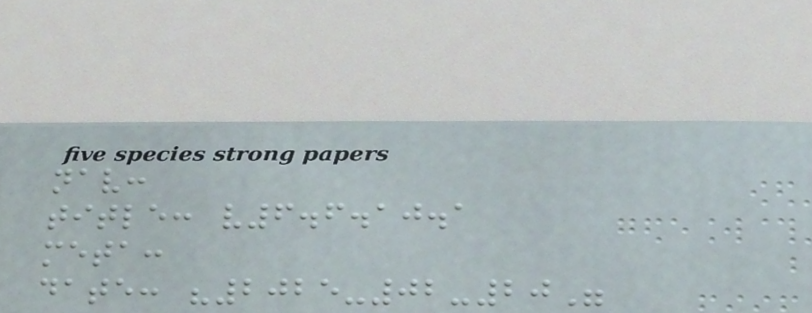nav:
title: v6.6.10.1
meta:
date: "2025-02-20"
